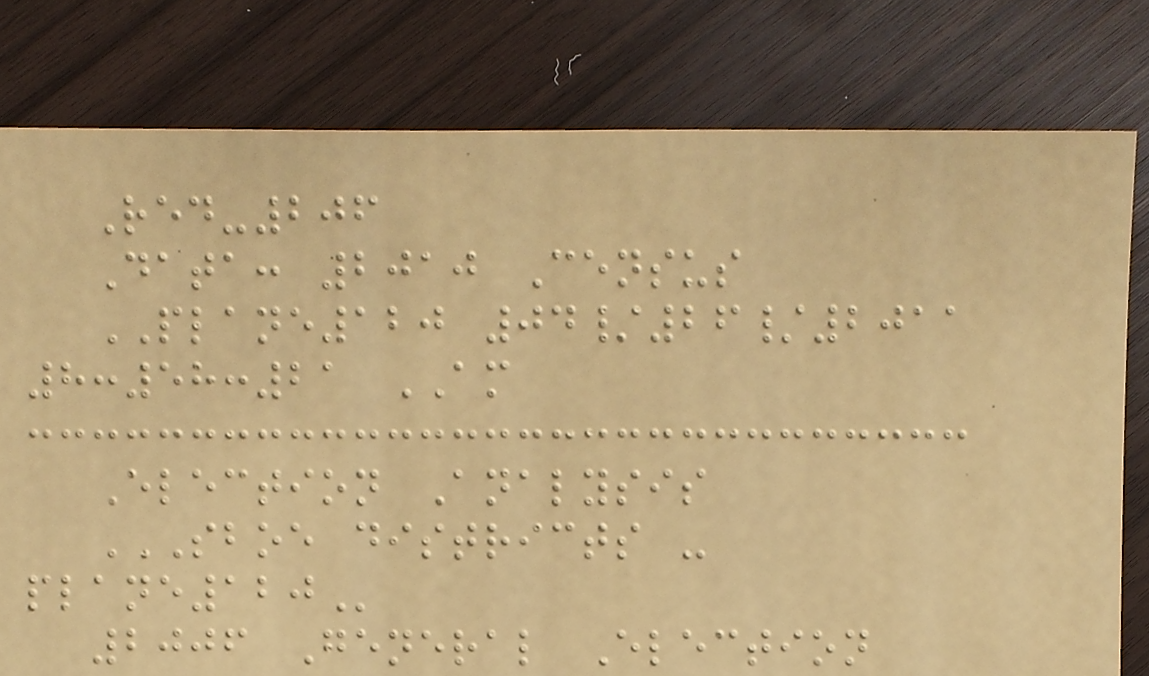Red-206
Data: 2010 Census
PLANE120 04/26/2011
8:58:21 AM
Election Analysis
SBOE DISTRICTS -
PLANE120
2006 General Election
